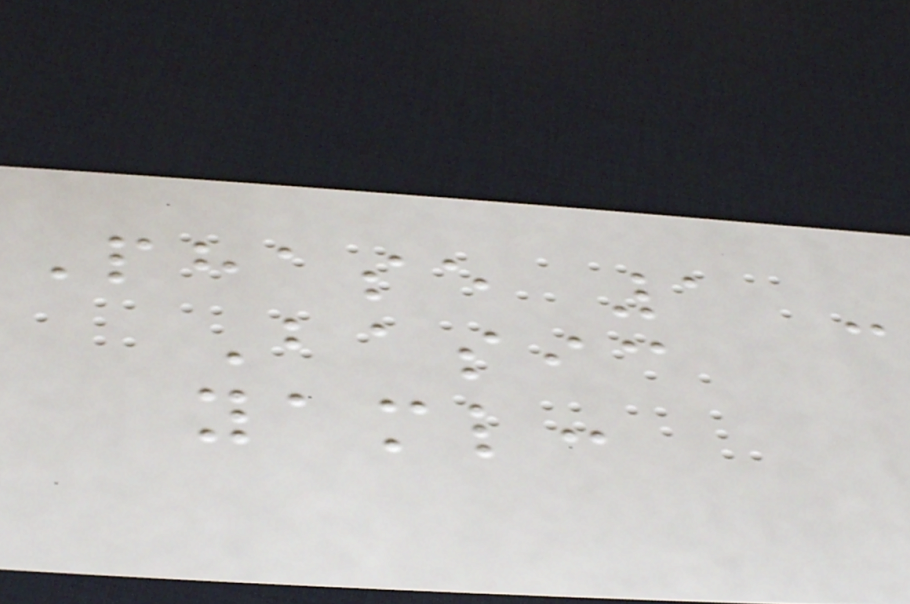Phase 1 -
Basic
yaml:
